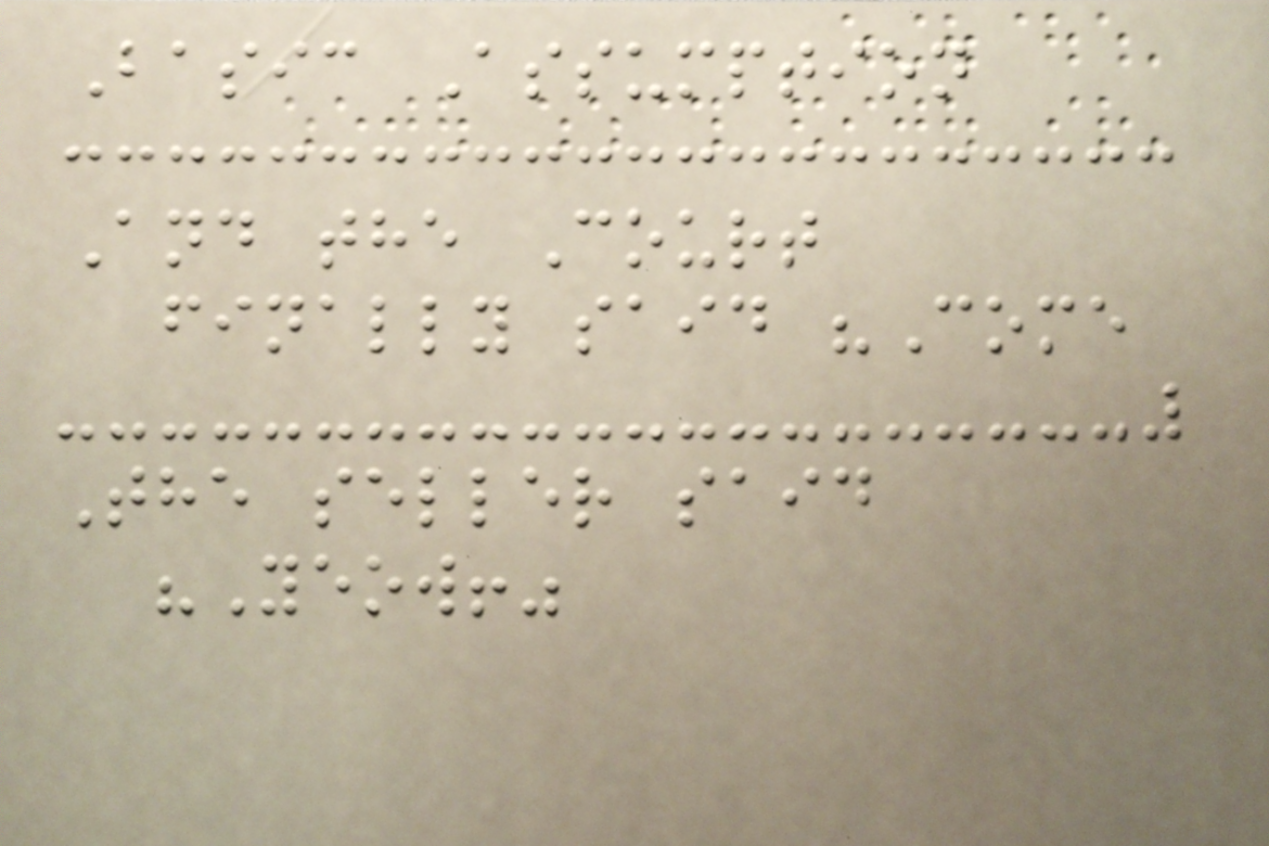Basic Assumption
And the Court
finally said "Come
The seller said
"Yeow!"
